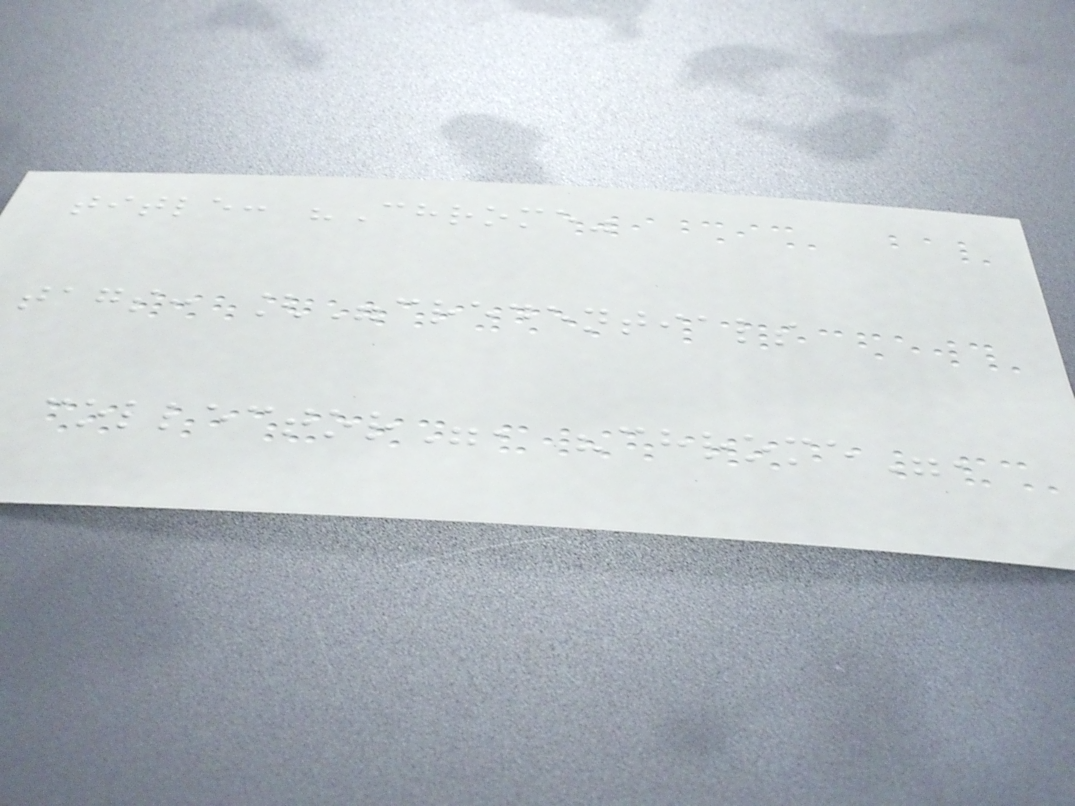title: "Chrome"
tags: ["credentials
collector", "chrome",
